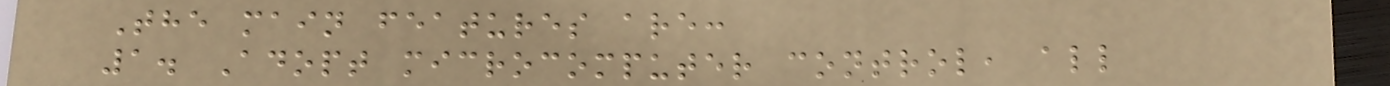The main features are:
1. Adopt microcomputer control, all
